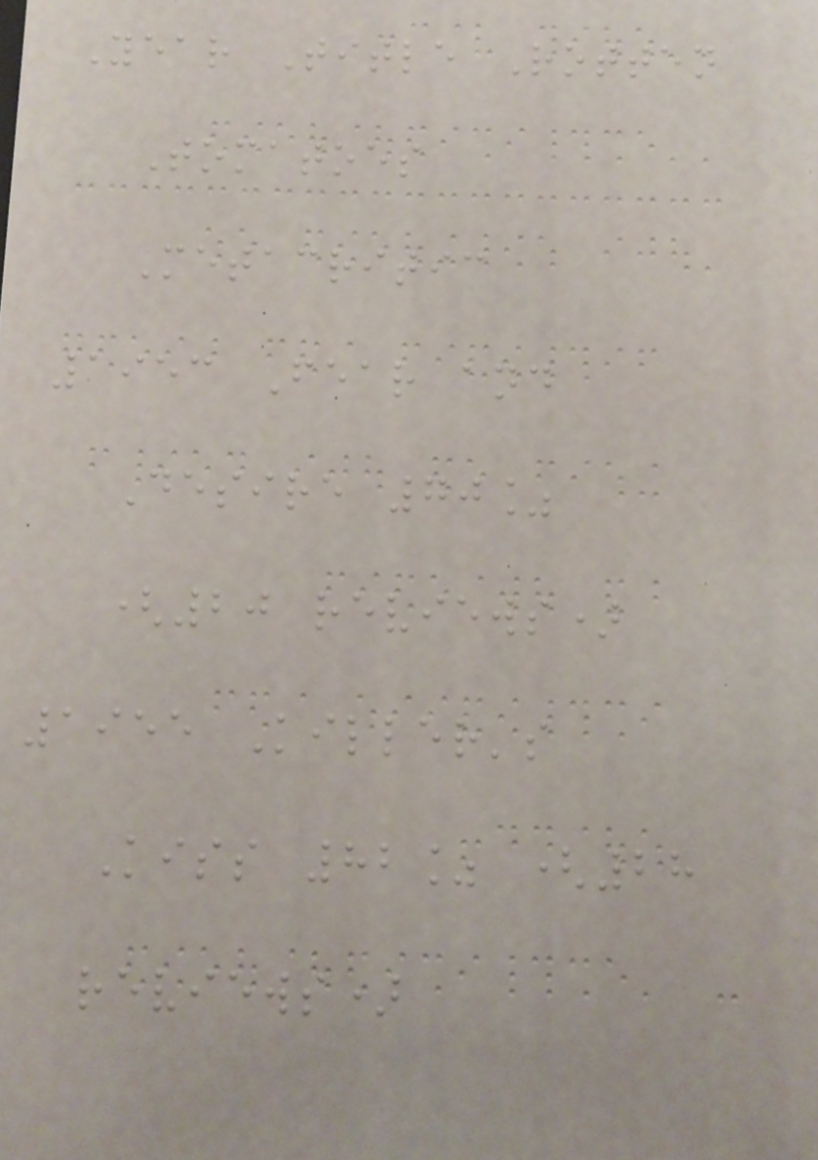Year Title Rotten
Tomatoes
Metacritic
1953 Fear and
Desire 70%
(20 reviews)
1955 Killer's
Kiss 82% (28
reviews)
